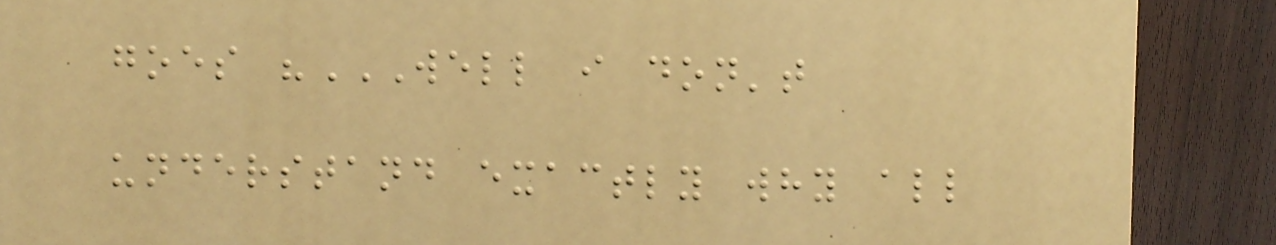goes "WELL I DON'T
UNDERSTAND EXACTLY WHY ALL
